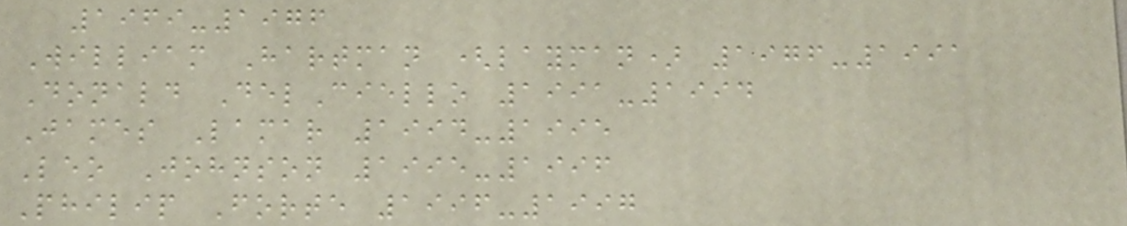1969-1976
William Hartman (layman) 1976-1991
Donald DelCiello 1991-1994
James Lamar 1994-1995
Leo Johnson 1995-1996
Philip Forte 1996-1997
